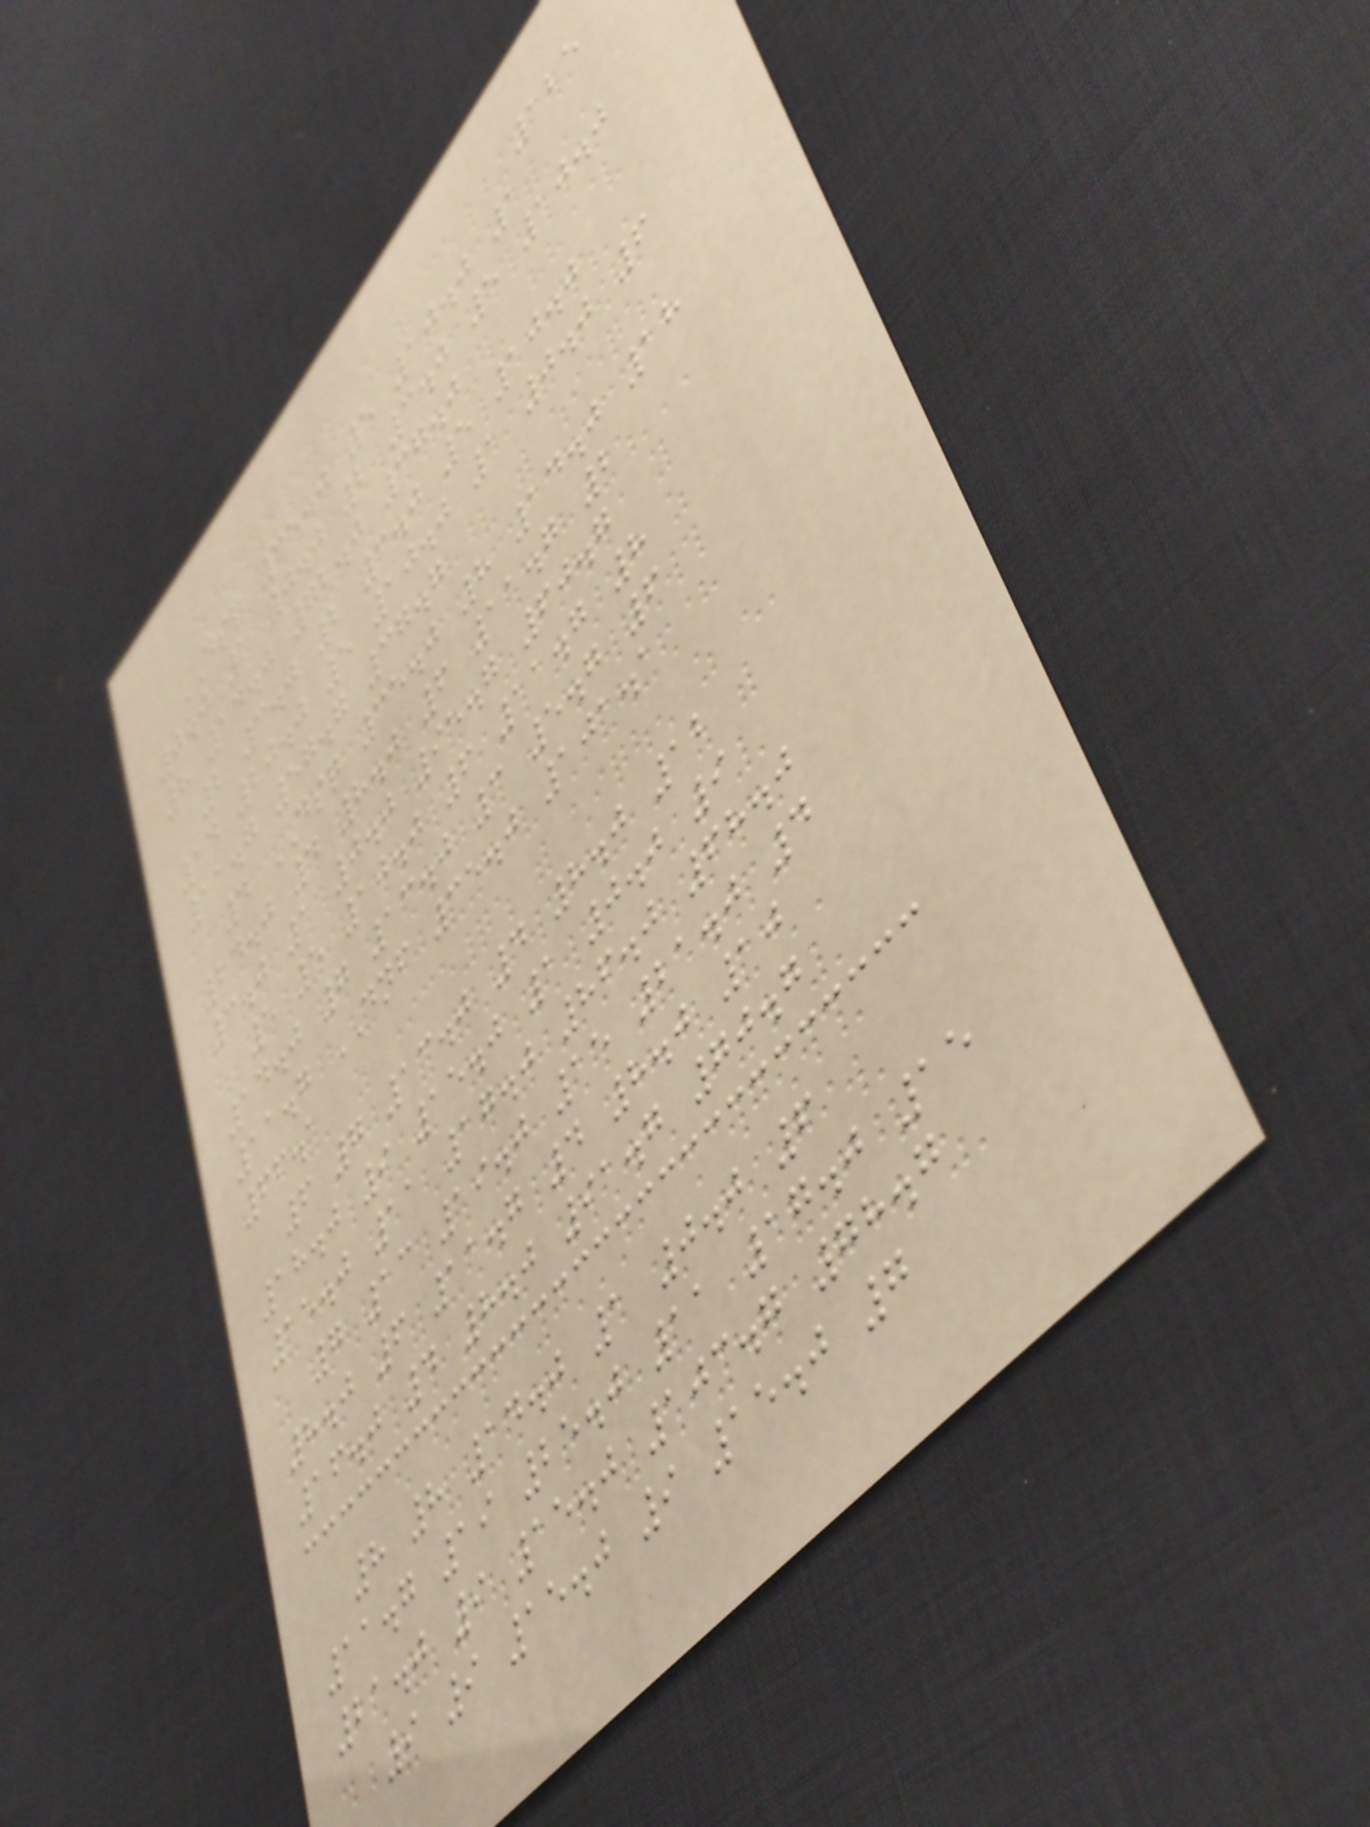125
DSQ 35.0 5 10.0 1
0.0 1 0.0 2 3.0 5 10.0
8 14.0 72.0 37.0
2 3.0 2 3.0 5 10.0
14 20.0 5 10.0 1 0.0 6
11.7 57.7 37.7
4 DSQ 35.0 8 14.0 18
24.0 4 8.0 6 11.7 2
3.0 1 0.0 95.7 60.7
5 5 10.0 6 11.7 8
14.0 7 13.0 3 5.7 6
11.7 DNF 35.0 101.1
66.1
6 7 13.0 4 8.0 12
18.0 9 15.0 1 0.0 9
15.0 11 17.0 86.0 68.0
7 13 19.0 15 21.0 4
8.0 6 11.7 4 8.0 10
16.0 4 8.0 91.7 70.7
8 8 14.0 1 0.0 6
11.7 19 25.0 11 17.0 15
21.0 9 15.0 103.7 78.7
9 9 15.0 9 15.0 7
